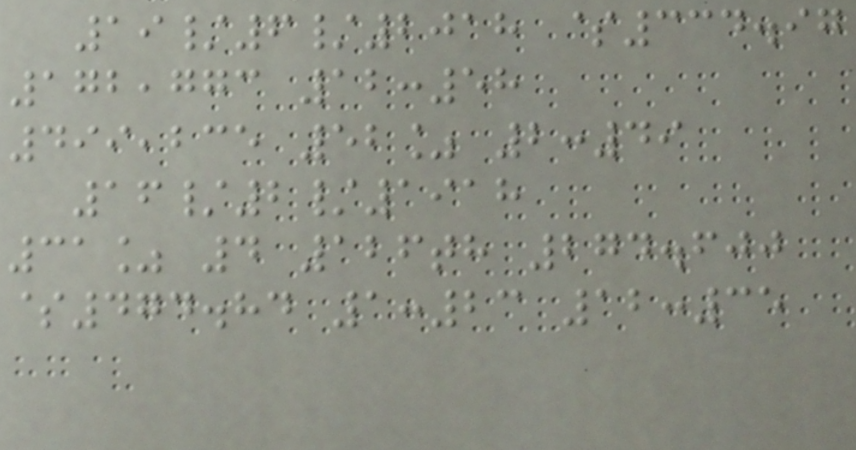19/6/2018 $334.97
172,773 12:58
499,235 52% 2:49
16/2/1918
31% 4 126th 274.600
$474.84 1:23 12:35
